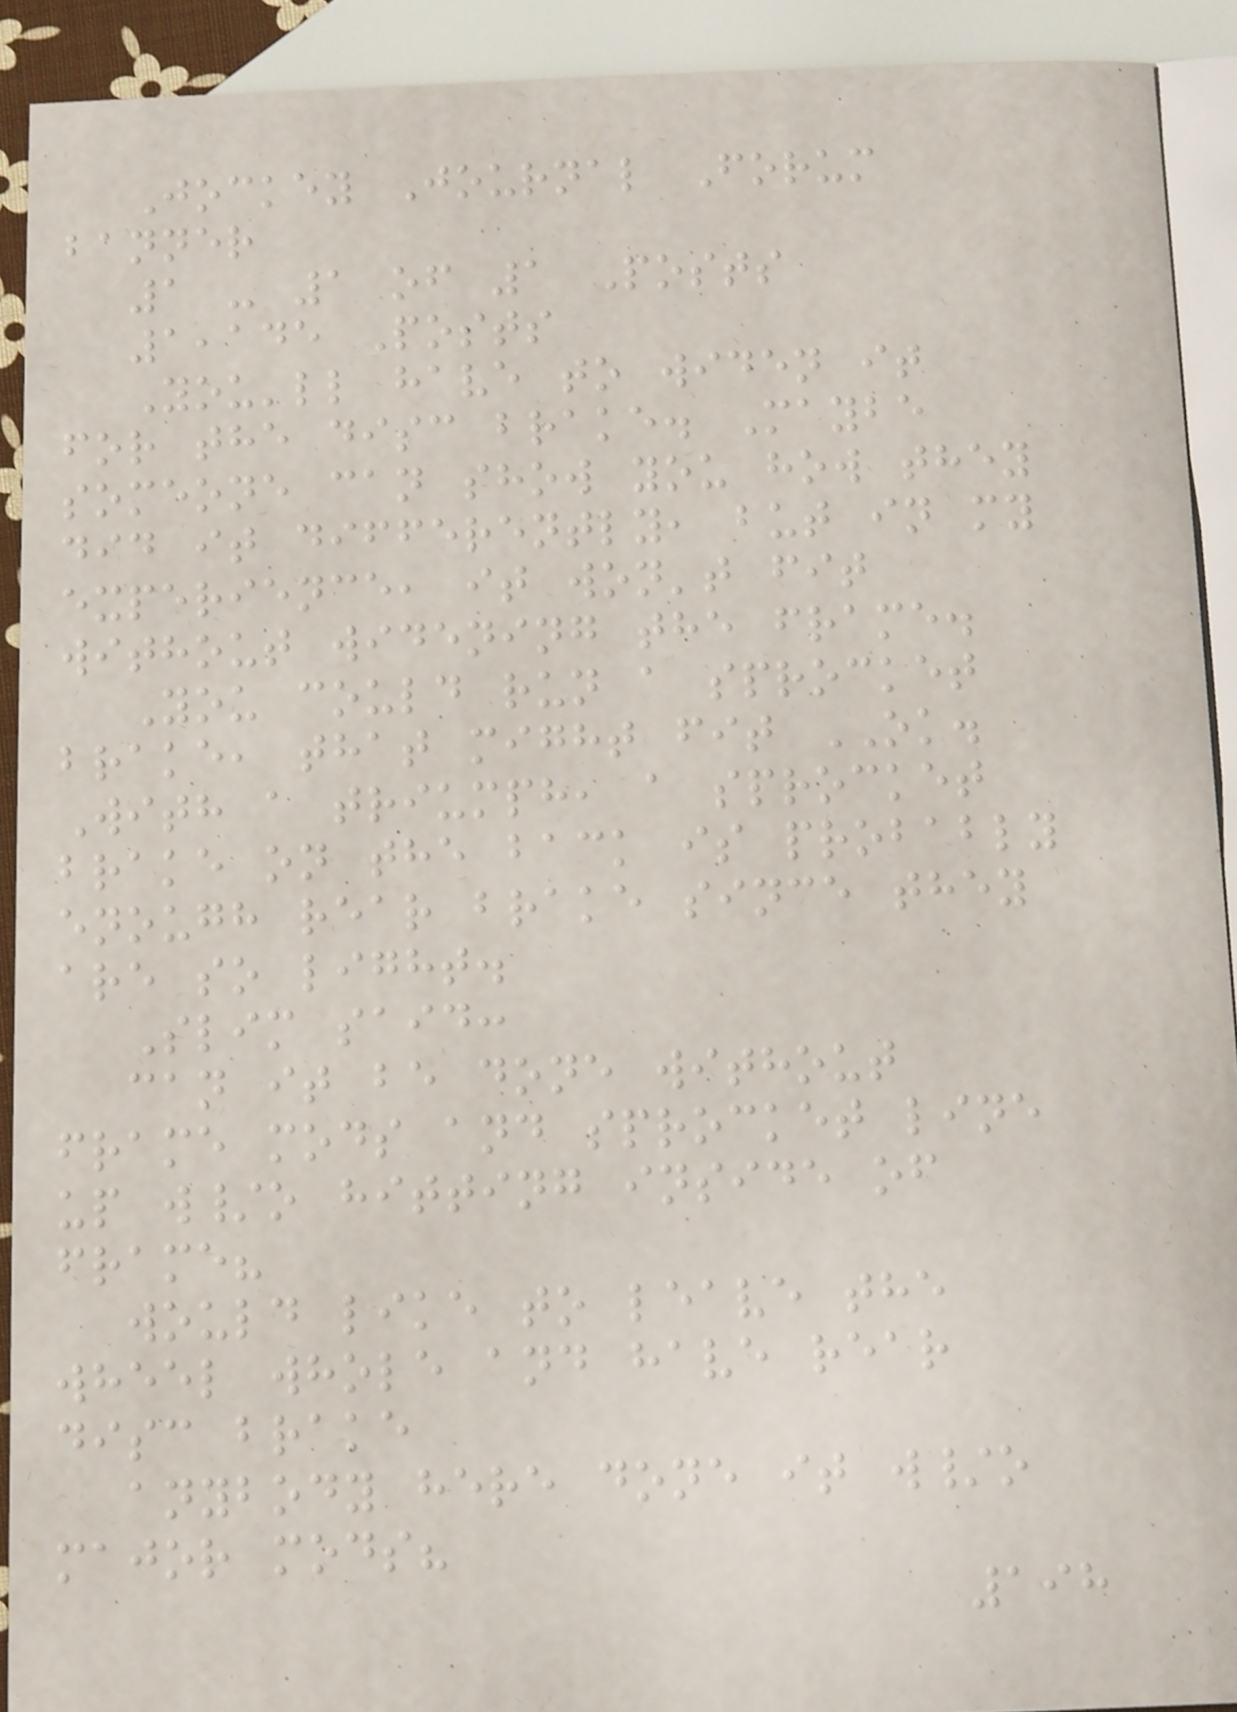Jockey Journal Forum
banner
1 - 1 of 1 Posts
1,145 Posts
You'll have to widen it
for the disc brake. Maybe
someone can show you how they
did it differently, but in my
experience, it won't fit
without widening the frame.
You could run a sprocket
brake, that might fit OK.
With a triumph, a sprocket
brake on the back is probably
enough rear brake since they
are so light.
Slim said:
can it be done without
frame mods and sprocket line
up w/o hitting inside of
frame?
would like to leave the
wheel whole and have rear
disc brake
anybody here done it w/o
major mods?
198
